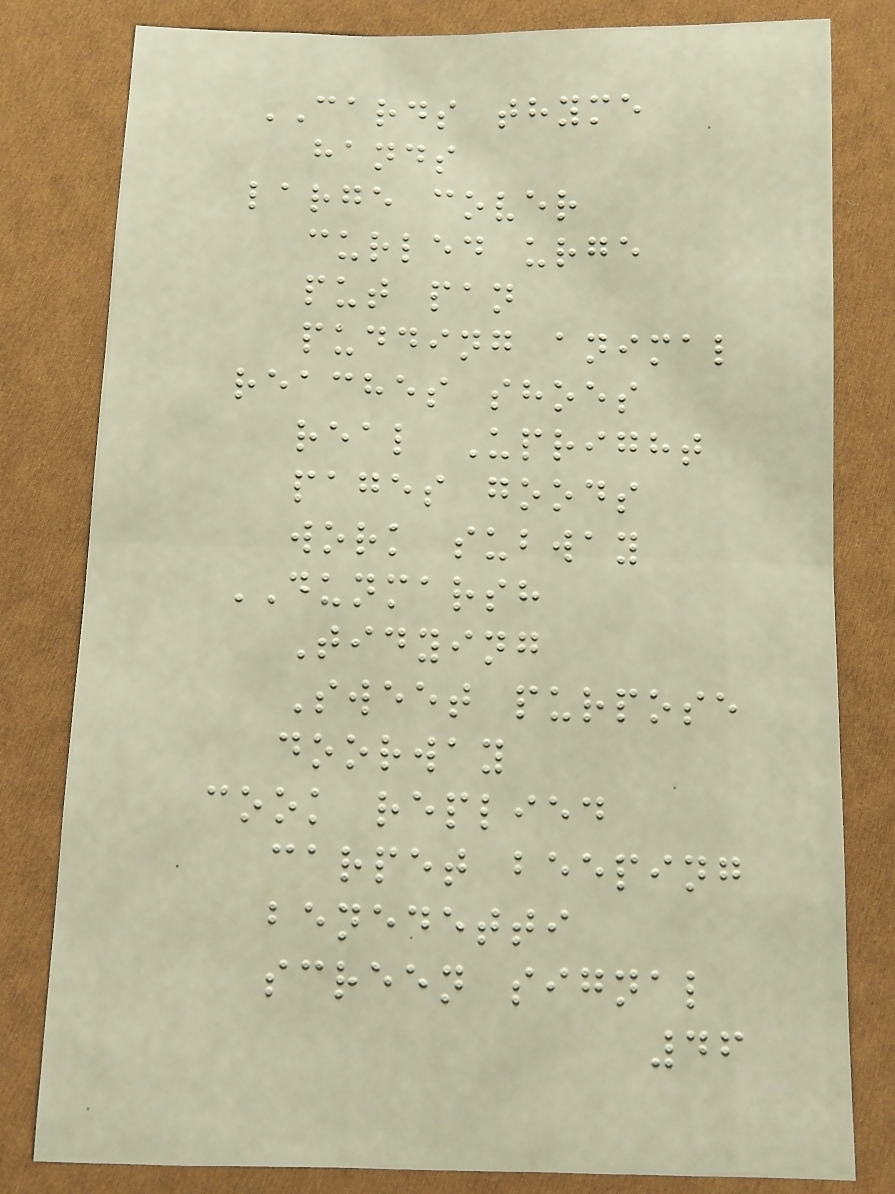CARDS thyme
hands
large cover
curled urge
put pan
pudding animal
reaches shoes
real Upright
pages goods
work subway
DUNMARSH
Tidying
Sweet purpose
doorway
cook replied
carpet beeping
benedetti
screen signal
46
